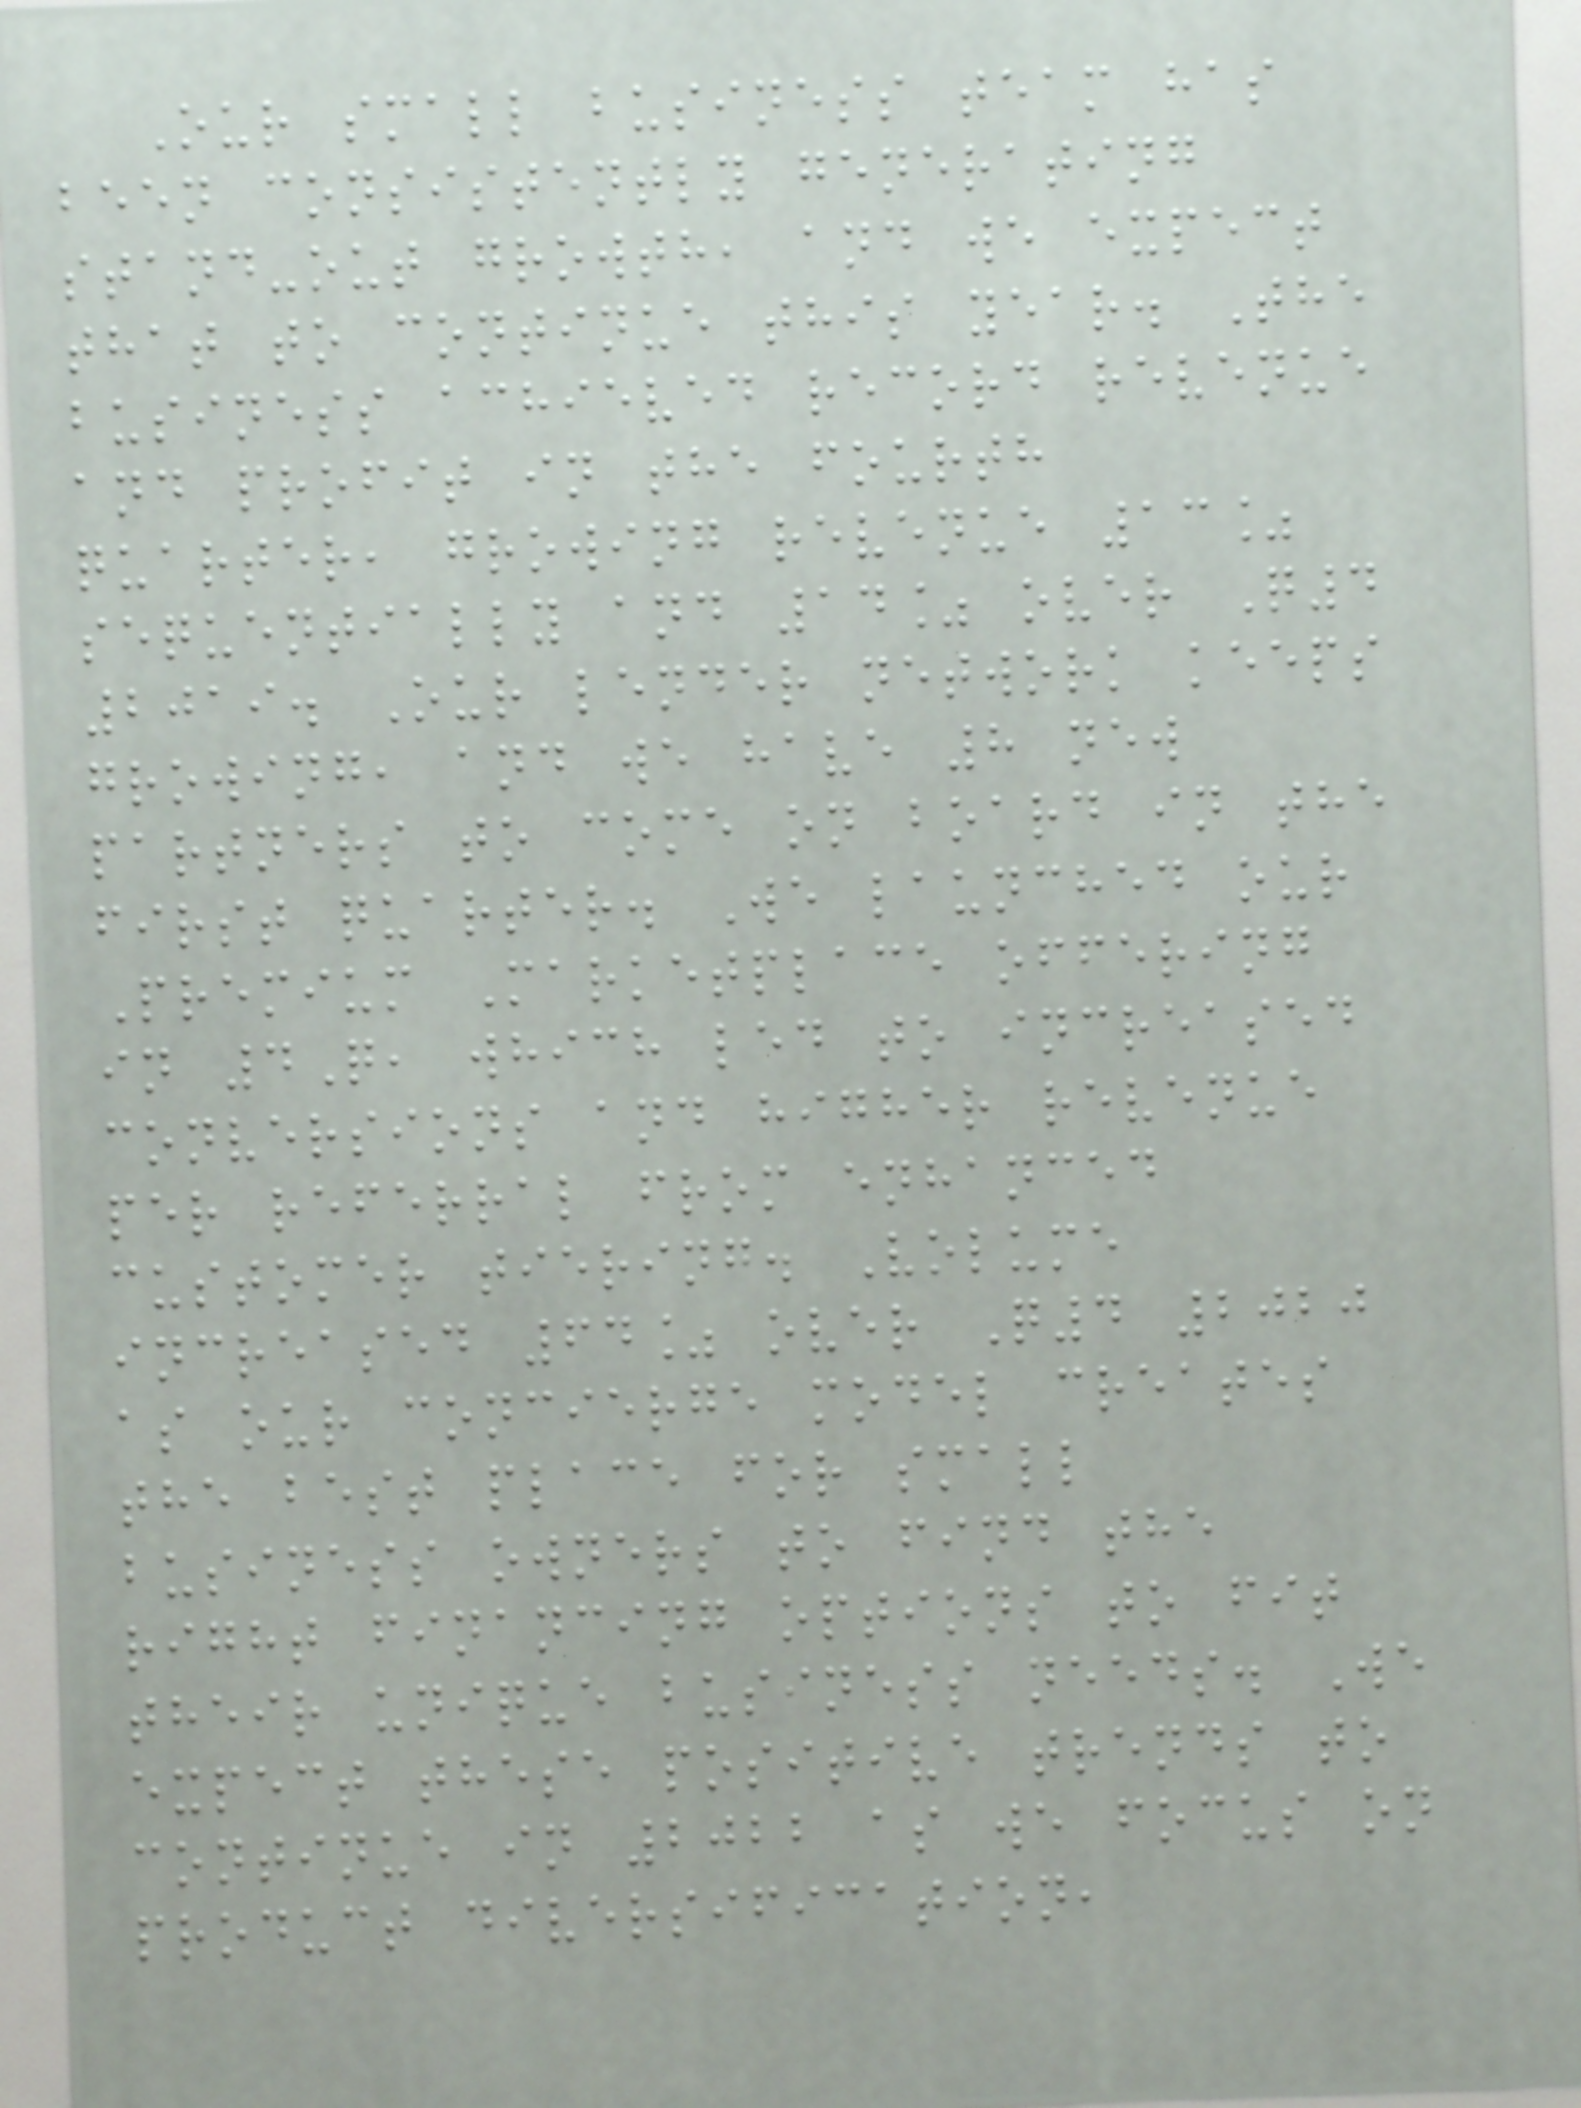Our small business team has
been consistently generating
stand-out growth, and we expect
that to continue this year. The
business achieved record revenue
and profit in the fourth
quarter, growing revenue 13%
sequentially and 14% over Q4
2019. Our lender network keeps
growing, and we have 8 new
partners to come on board in the
first quarter. We launched our
Premium Marketplace offering
in 4Q, which led to increased
conversions and higher revenue
per referral from enhanced
customer tiering. Volume
increased 64% over Q4 2020
as our concierge model creates
the best place for small
business owners to find the
right financing options to fit
their unique business needs. We
expect these positive trends to
continue in 2022 as we focus on
product diversification,
